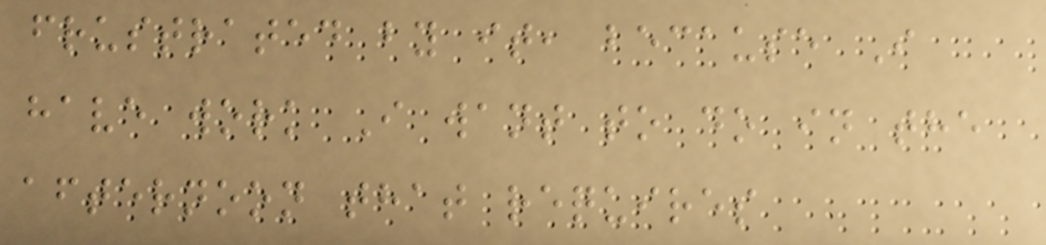frustrated by it, because I
have work I want to do in the
afternoon that requires
